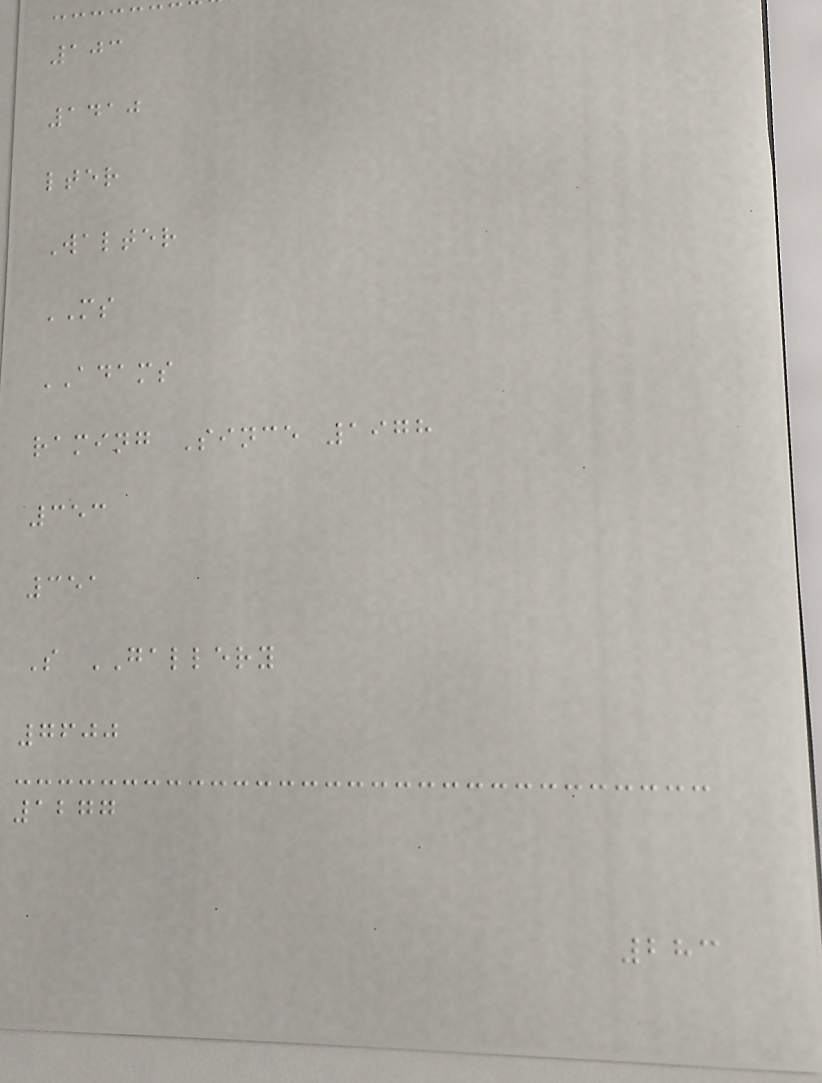103
1410
lter
Walter
MS
ADAMS
raming Since 1978
353
351
S GALLERY
7600
1277
283
